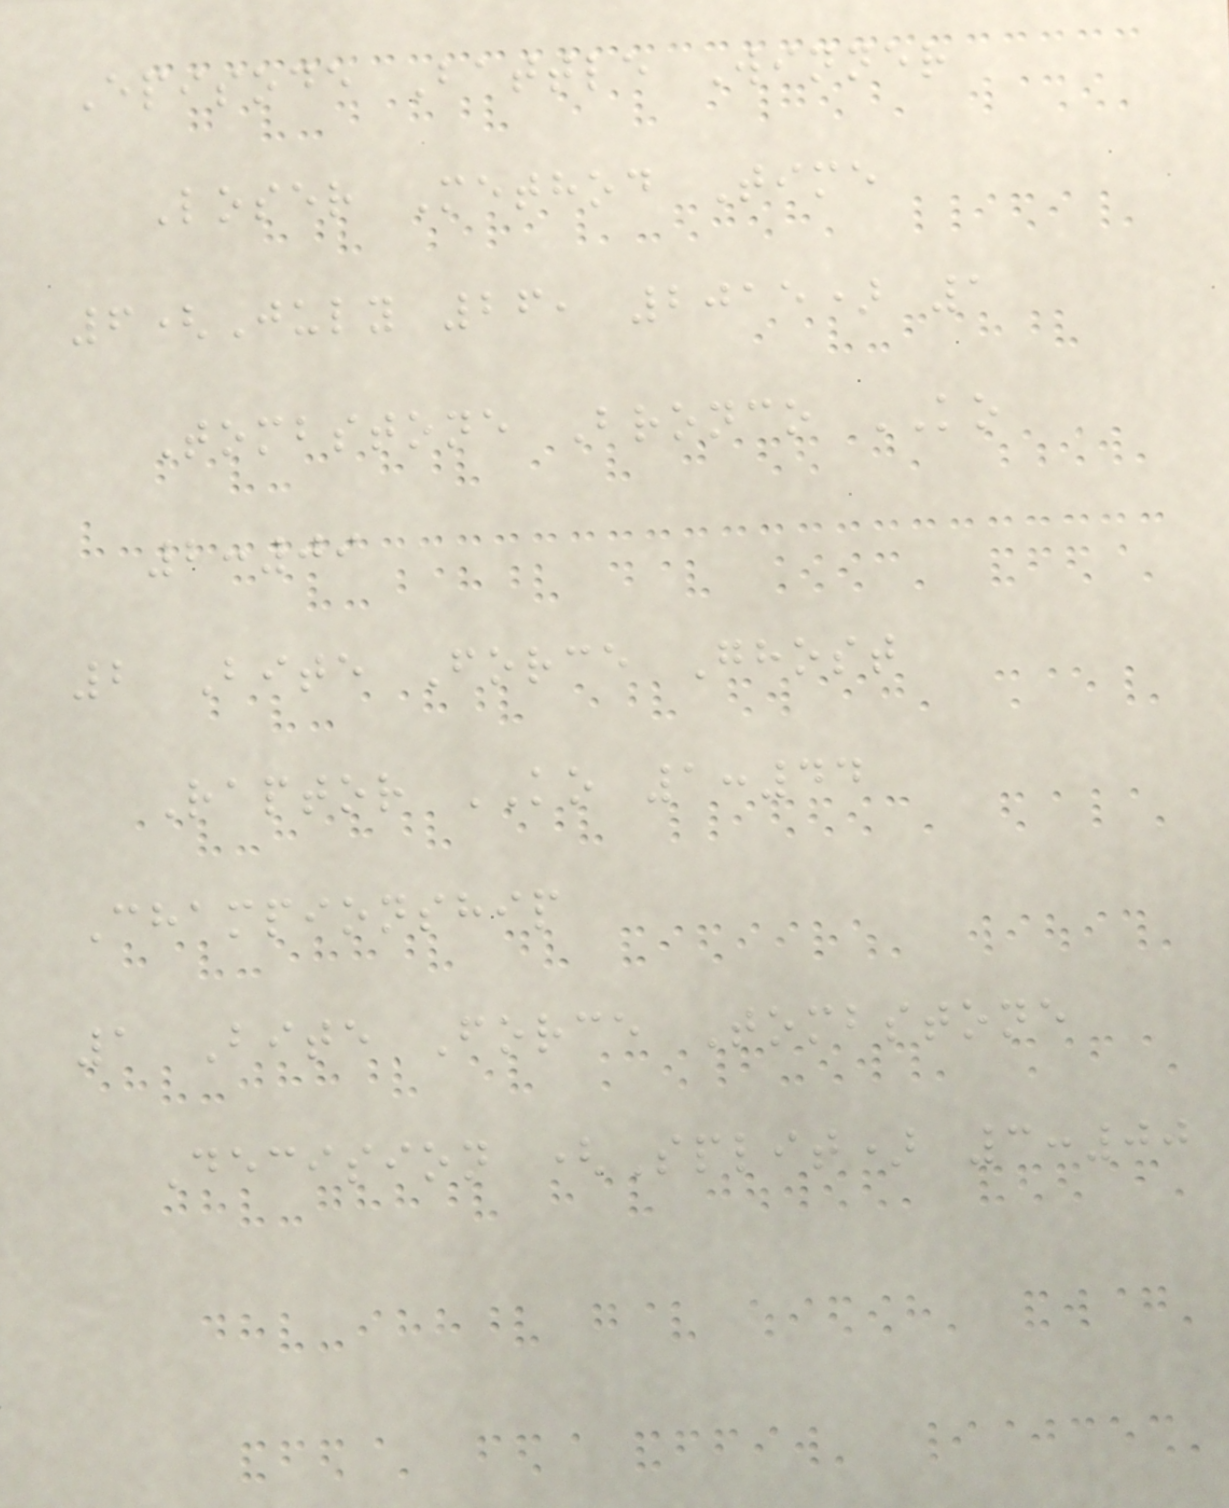Episode Battle Winner
Loser Method Time
6(July 26, 2015) 1
Tombstone Bronco KO
2:09
2 Bite Force Ghost
Raptor KO 1:44
Championship
1 Bite Force Tombstone
Decision (Split) 3:00
